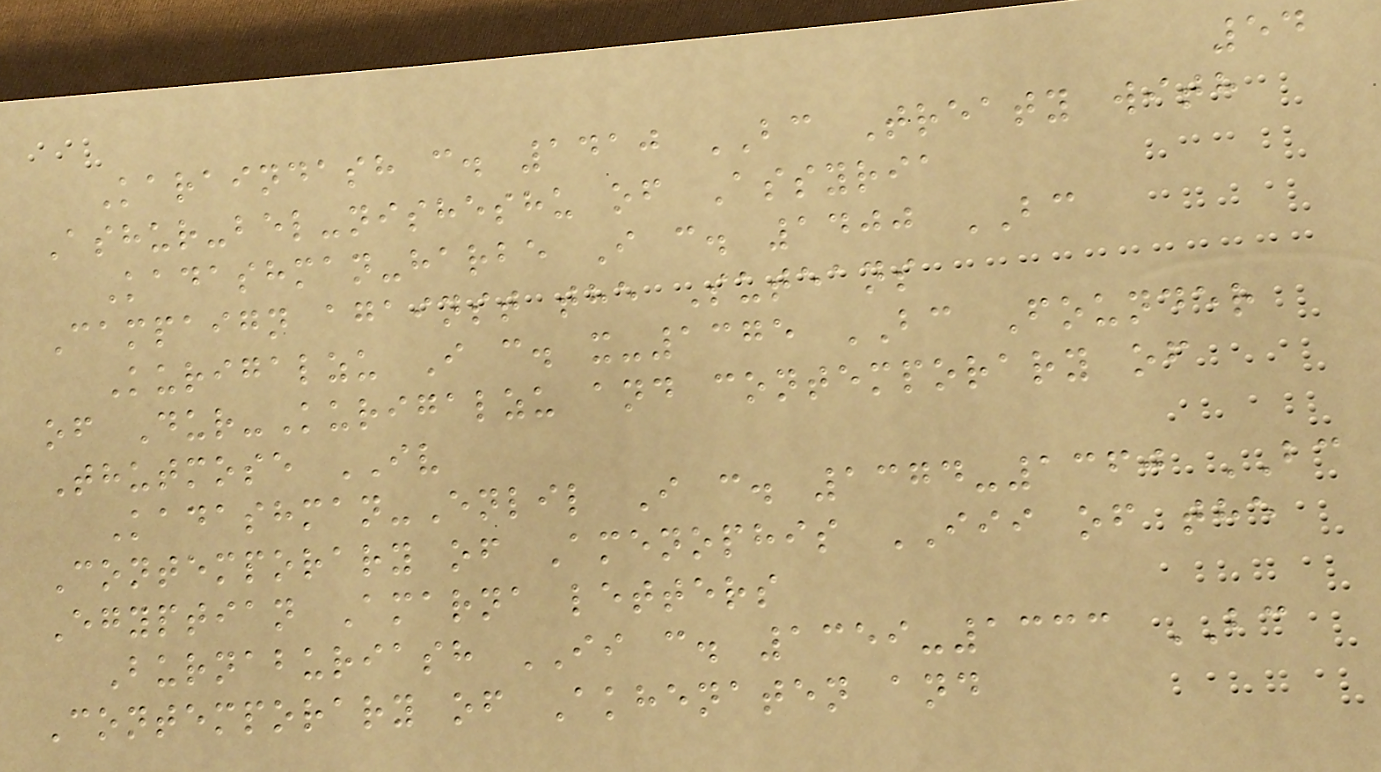54
Karaindash c. 1410 BC Treaty with
Ashur-bel-nisheshu of Assyria
Kadashman-harbe I c. 1400 BC
Campaign against the Suteans
Kurigalzu I c. x-1375 BC Founder
of Dur-Kurigalzu and contemporary of
Thutmose IV
Kadashman-Enlil I c. 1374-1360 BC
Contemporary of Amenophis III of the
Egyptian Amarna letters
Burnaburiash II c. 1359-1333 BC
Contemporary of Akhenaten and
